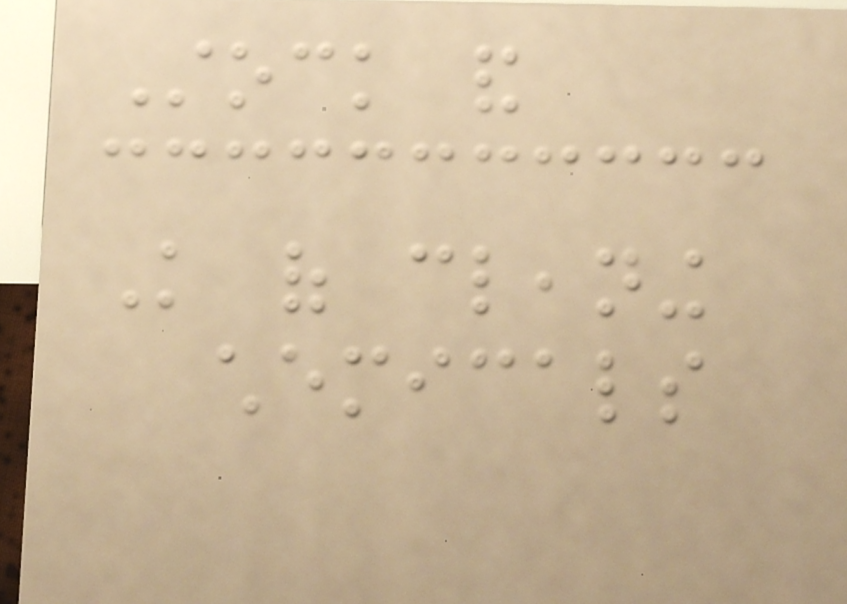Stock and
Knowledge of cleaning
chemicals
